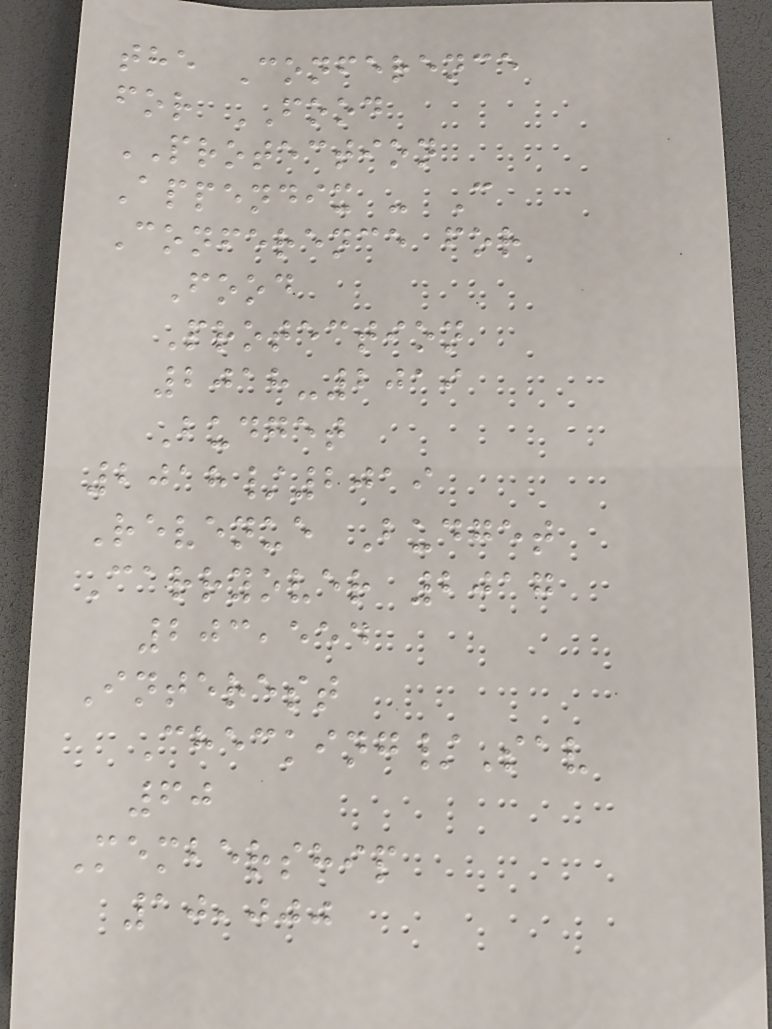the Conference
for FOOD
PROTECTION
Appendix - C
Conference for
Food
Protection
2018-2019
Budget
2018/2019
Revenue Budget
Carryover 2017
203,554
Interest
Checking/Sav
60
Membership
10,000
